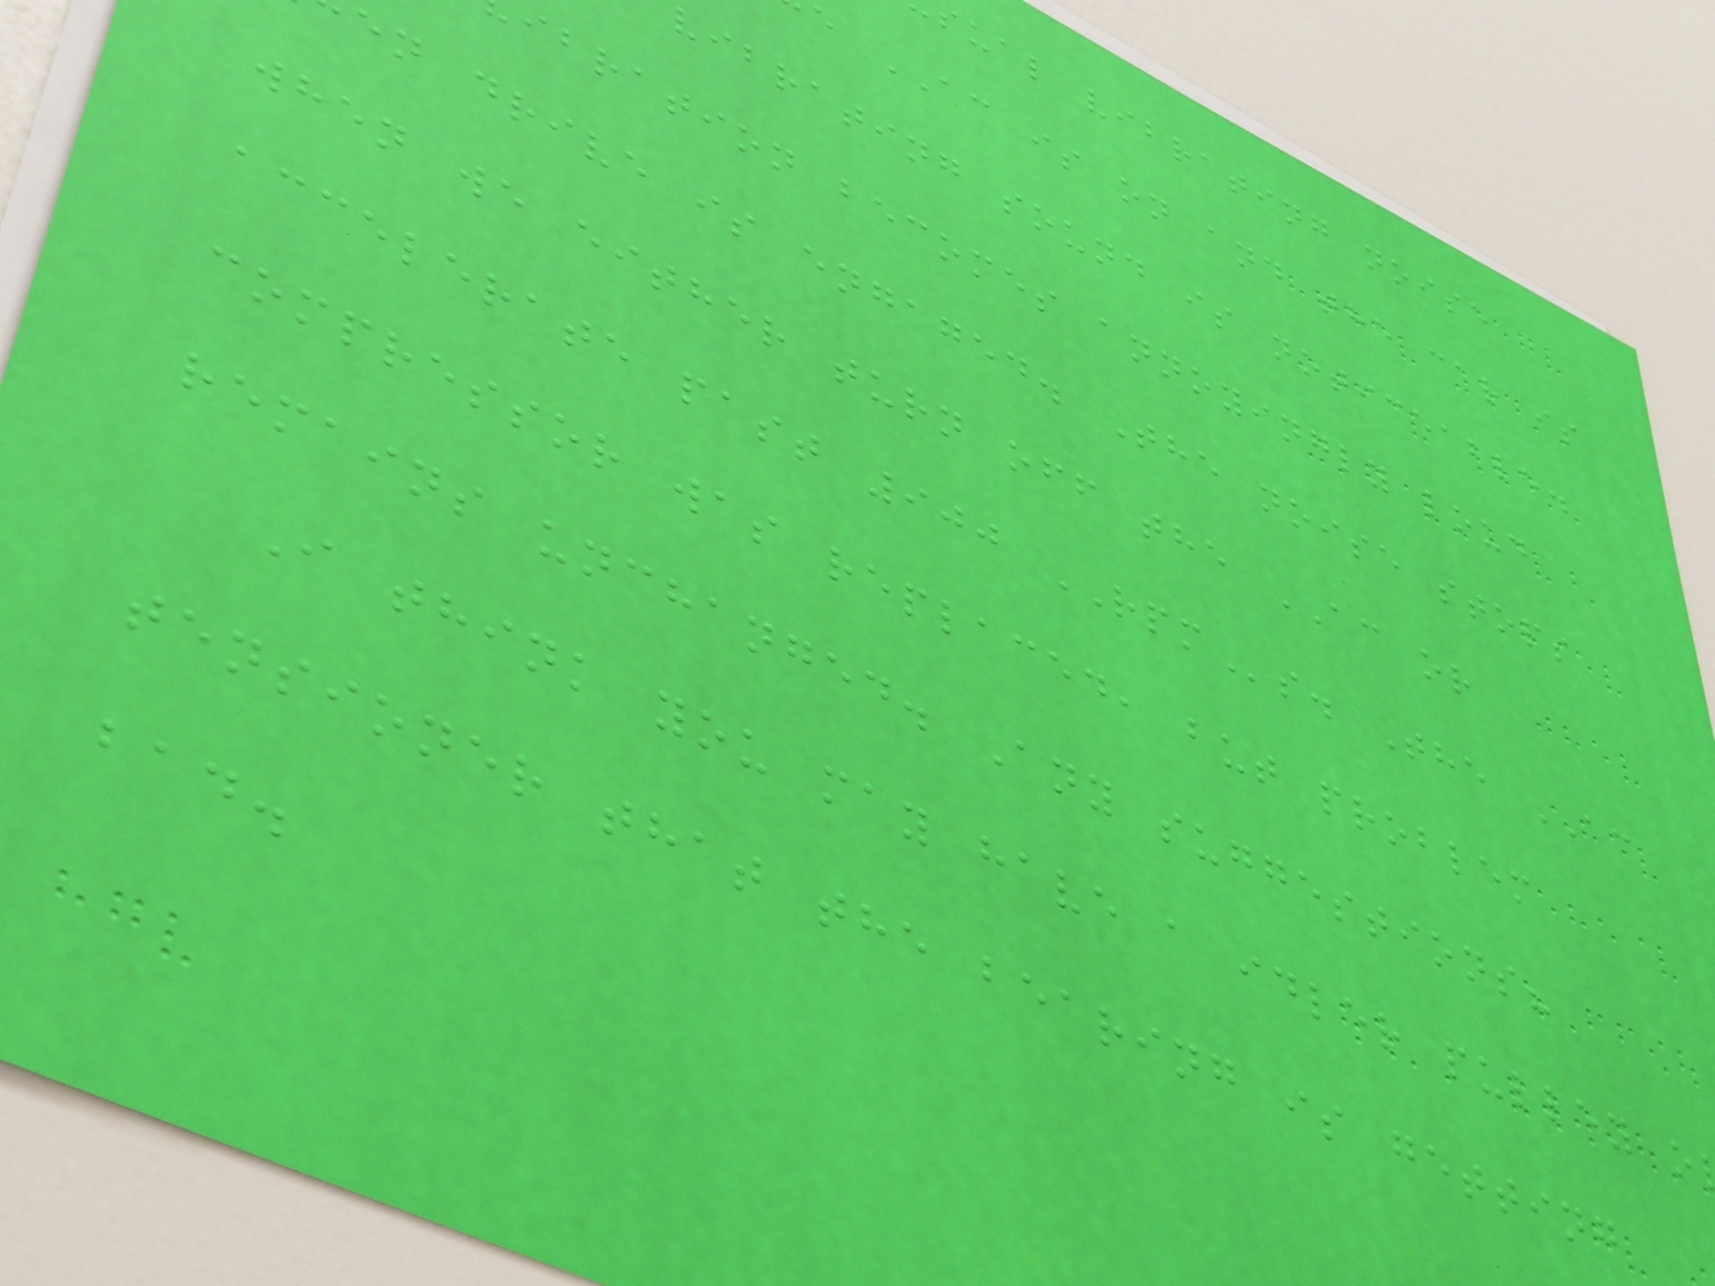sual vibrating noise
e AC is on and the car is
vibrating sound is noticeable.
ibration becomes annoyingly loud
en drive is engaged. The noise stops
when we either turn off the AC or
accelerate past 900 RPMs. The AC
compressor was replaced, but problem
remains unchanged. Any suggestions?
I think you may have a idler pulley o
tensioner that the bearing is getting
bad.
